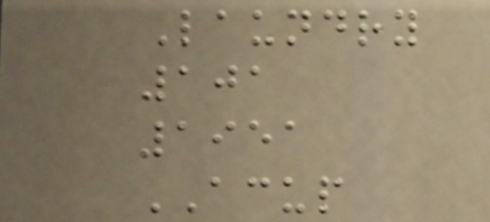Laundry
101
1951
ACUP
